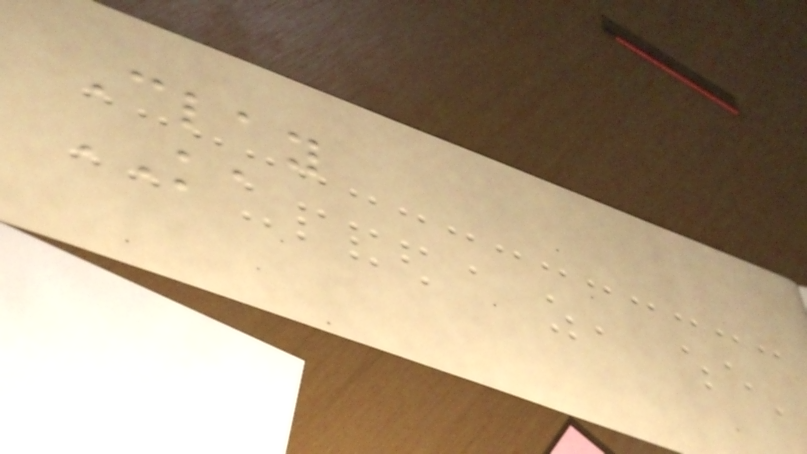Clay
KA
